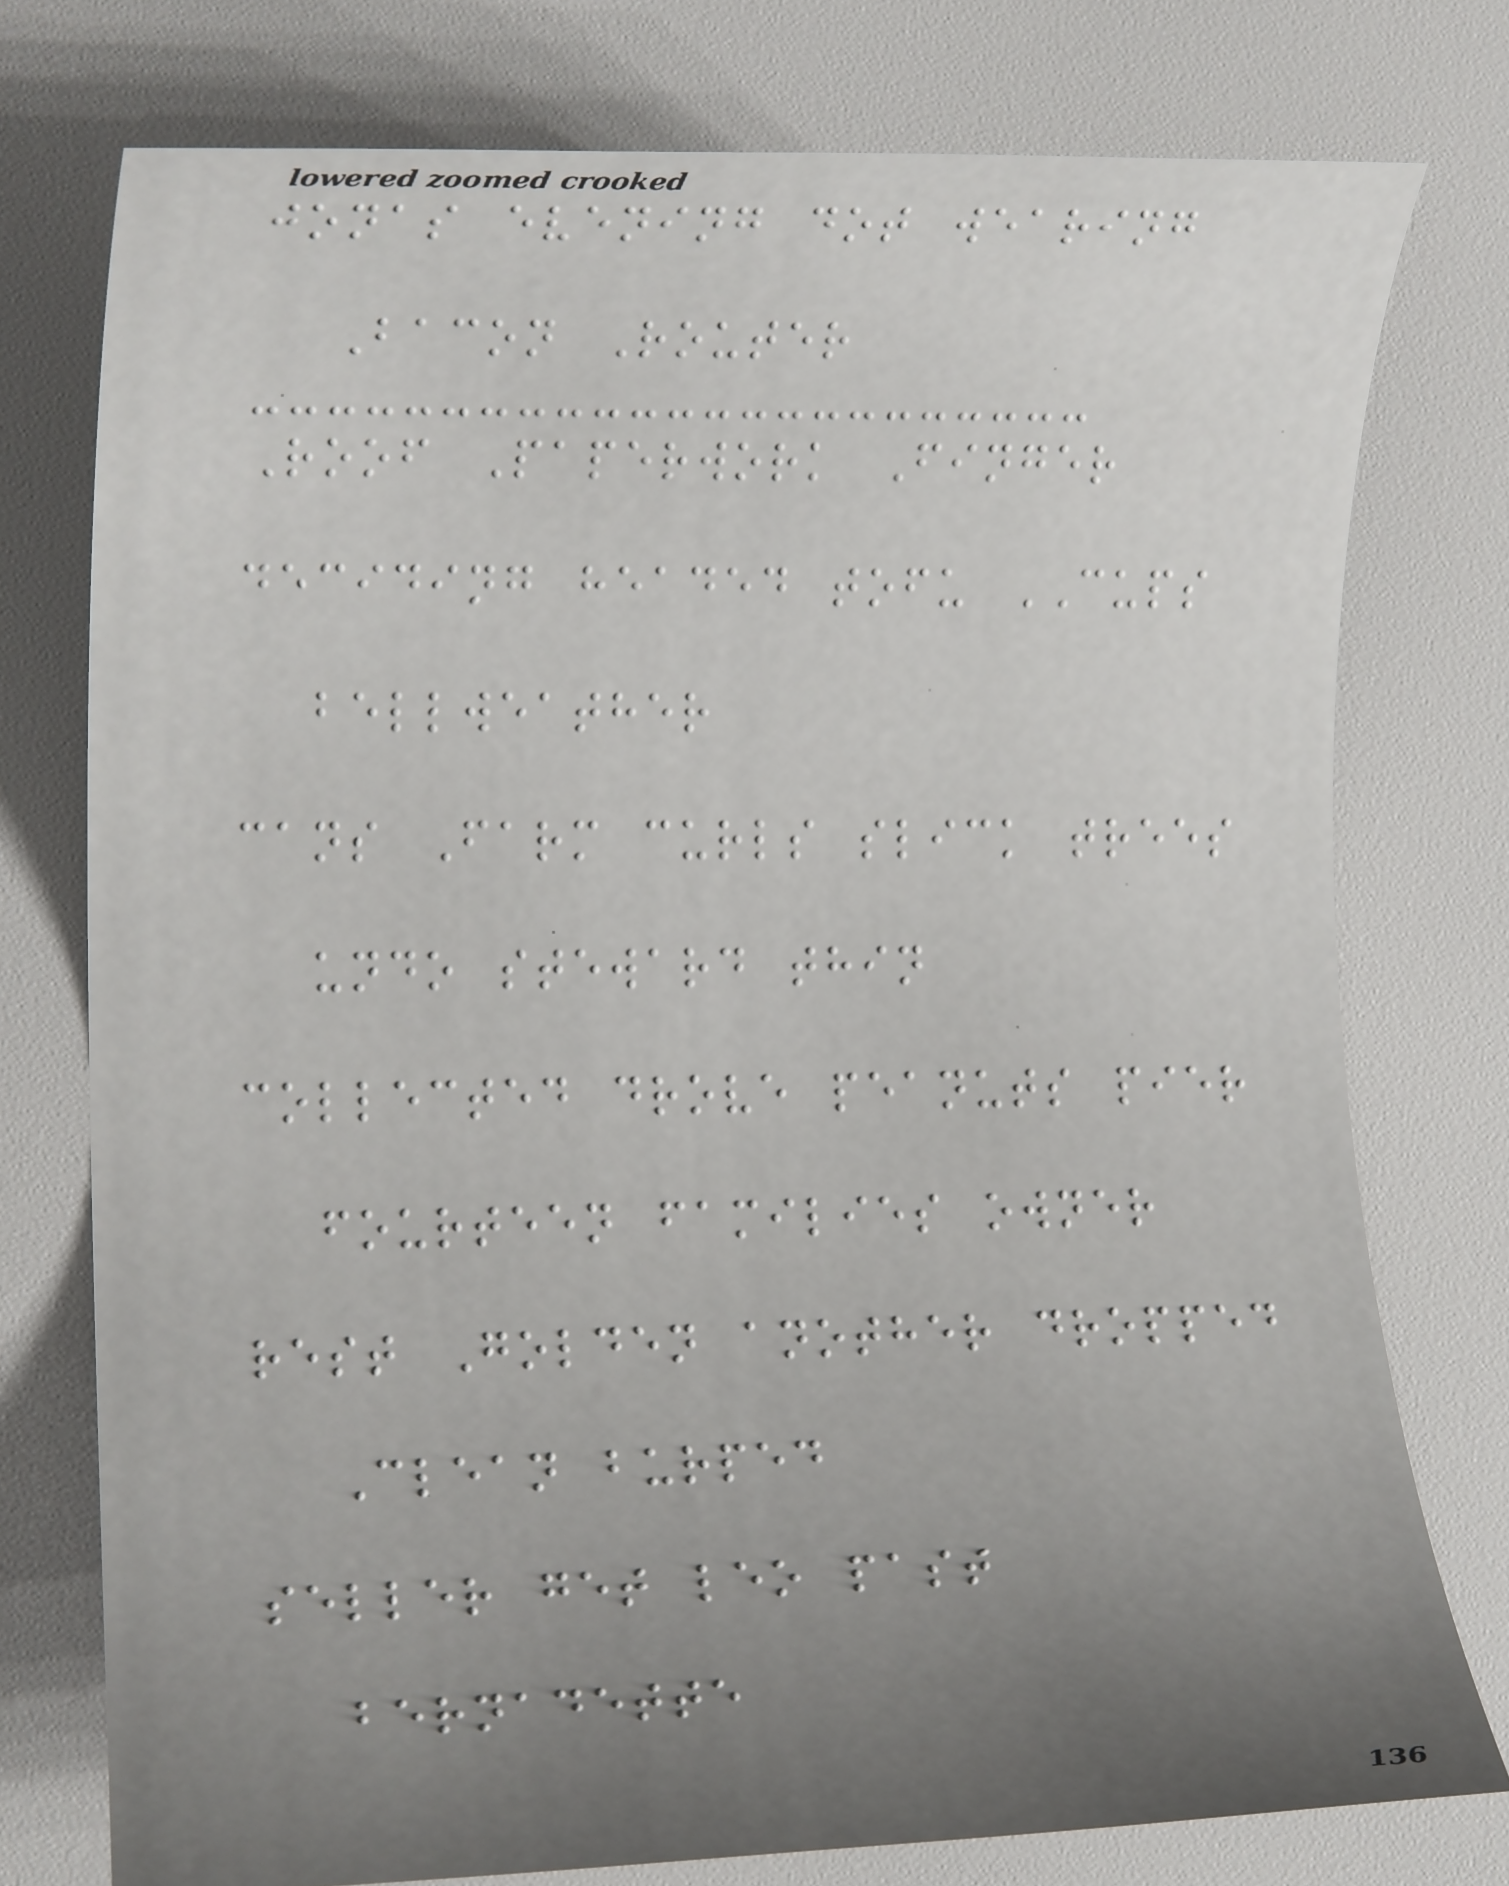jonas evening dot wearing
Bacon Router
Roof Paperwork Finger
deciding headed tofu CUPS
bellweather
cans Farm curls slick trees
undo steward thin
collected drove peanuts pier
fourteen families owner
rest Golden another dropped
Clean burped
seller get leo past
bernadette
